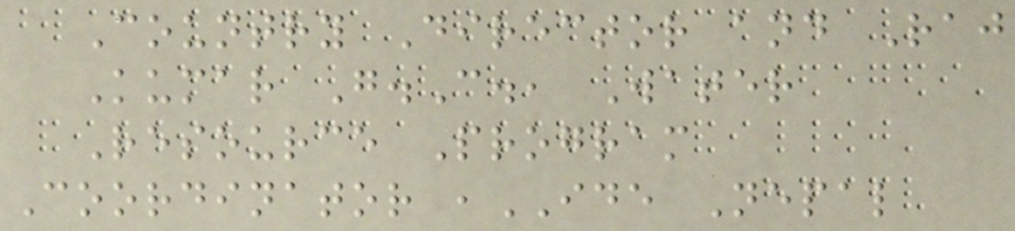Country Director and Raj
Kumar G.C., Water
Resource Program
Coordinator ,IDE Nepal
